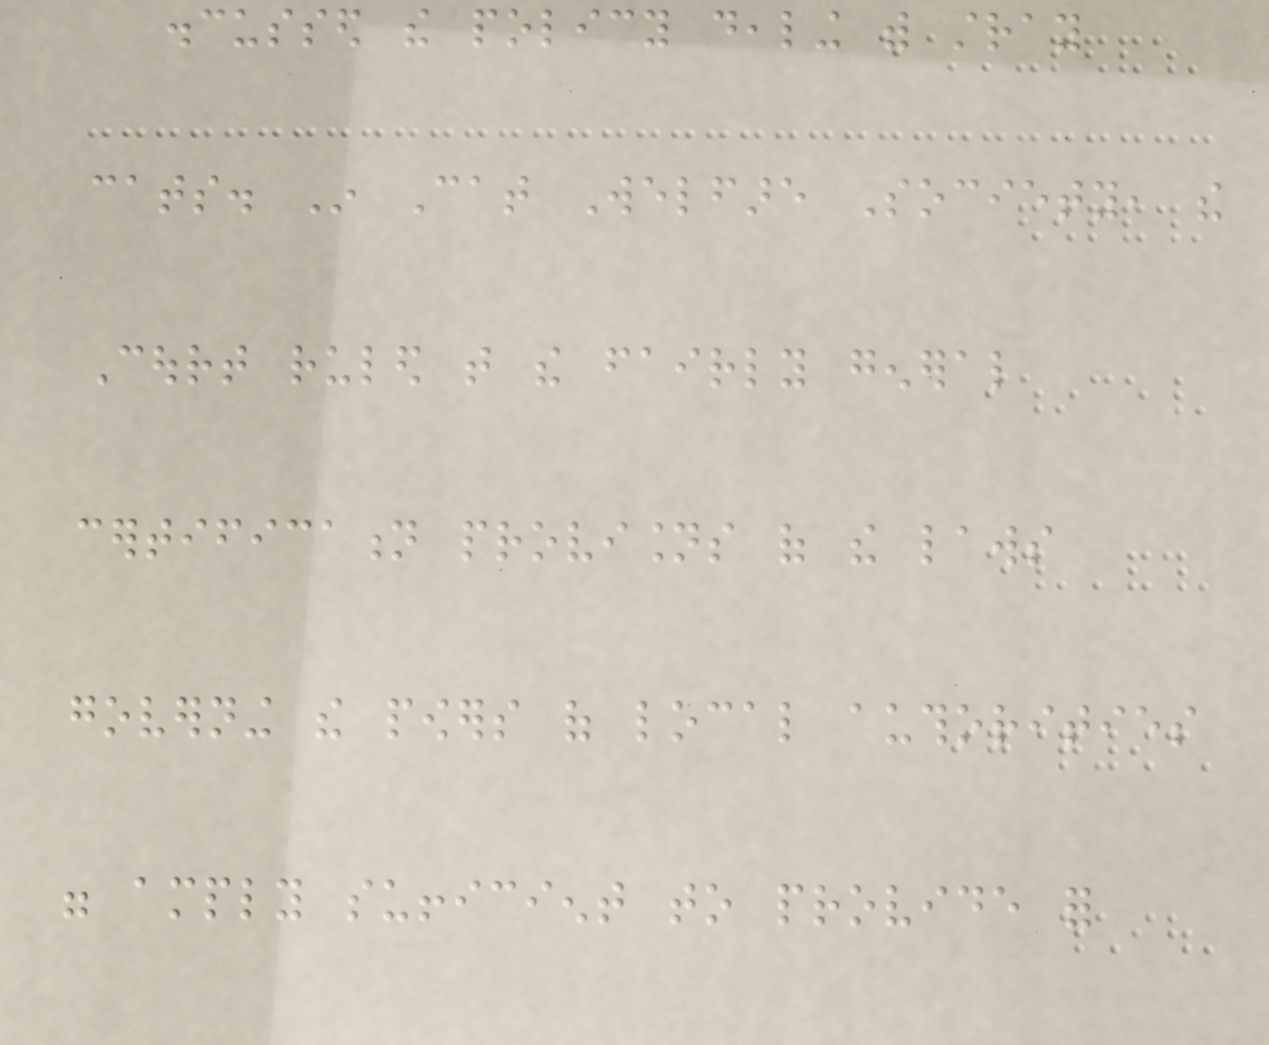discussed the policy dealing with stray
cats. In Cat Welfare Society, the
Court ruled that the fairly general
certification provisions of the laws
governing the powers of local authorities
were amply sufficient to provide for
